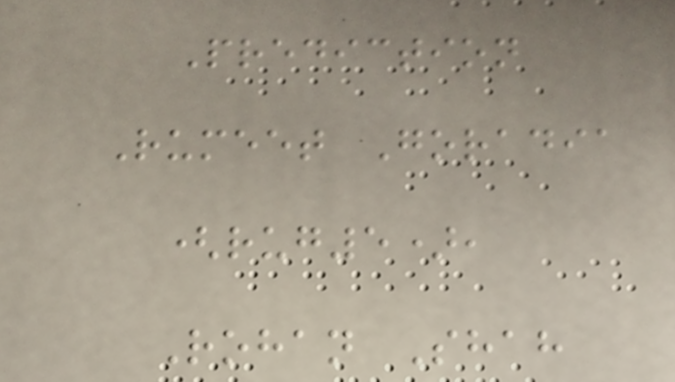Prediction
Rumeet Goradia
(rug5),
Rohan Shah
